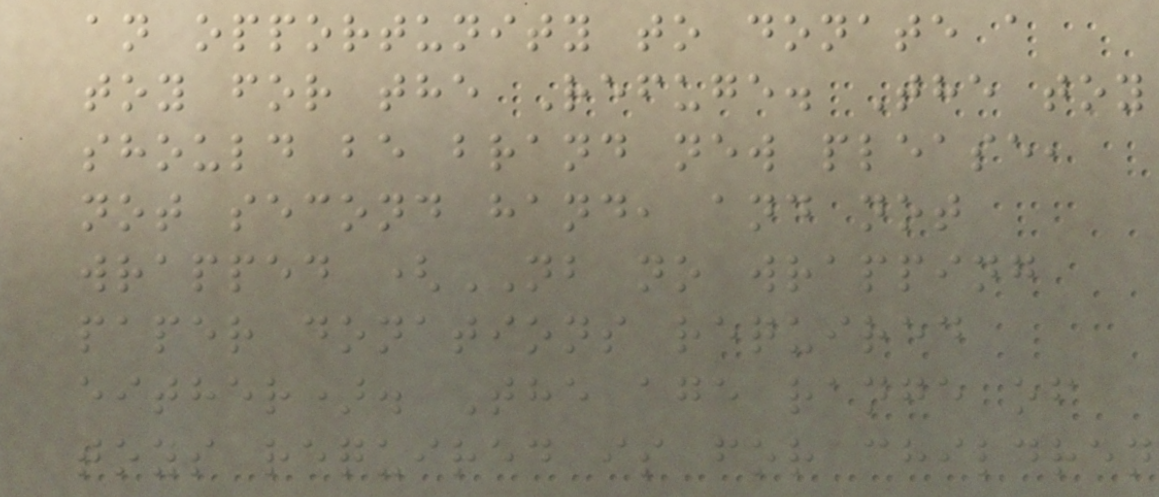an opportunity to donate a
toy for the Refuge. The toy
should be brand new please,
not second hand, and not
wrapped (NB no wrapping
paper donations required
either). The age range of
toys required is for children
